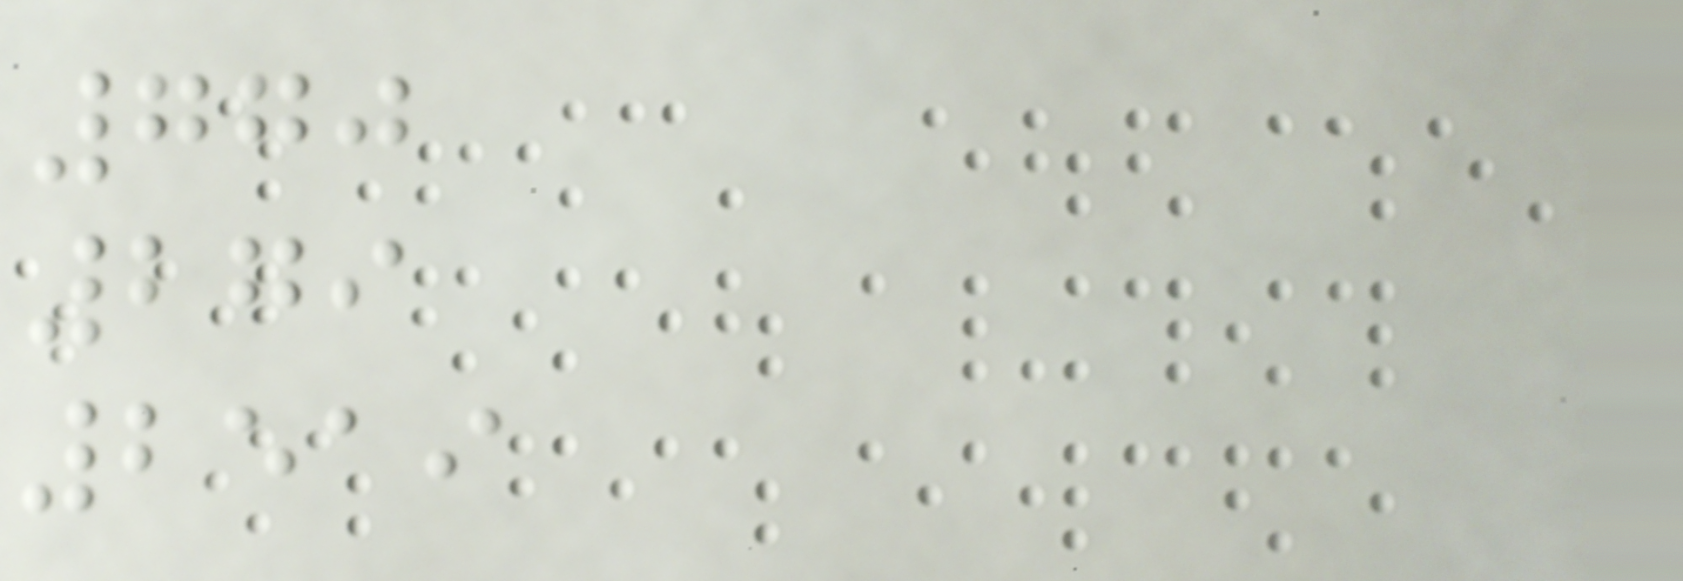770
279
2519
